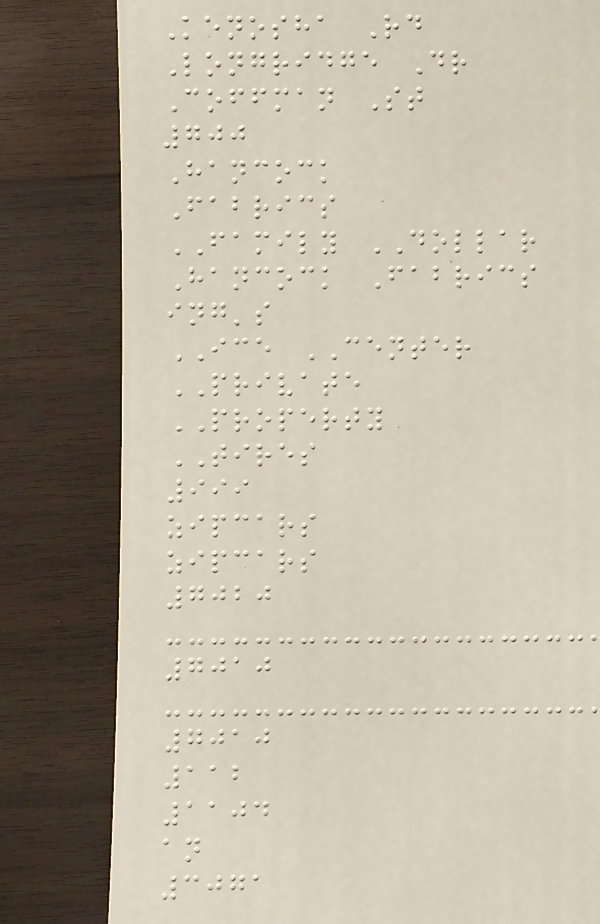Kenosha Rd
Longridge Dr
Coffman St
700
Hancock
Fabrics
FAMILY DOLLAR
Hancock Fabrics
ing's
ICE CENTER
PRIVATE
PROPERTY
TIRES
999
zipcars
zipcars
7020
7010
7010
112
1104
an
3071
